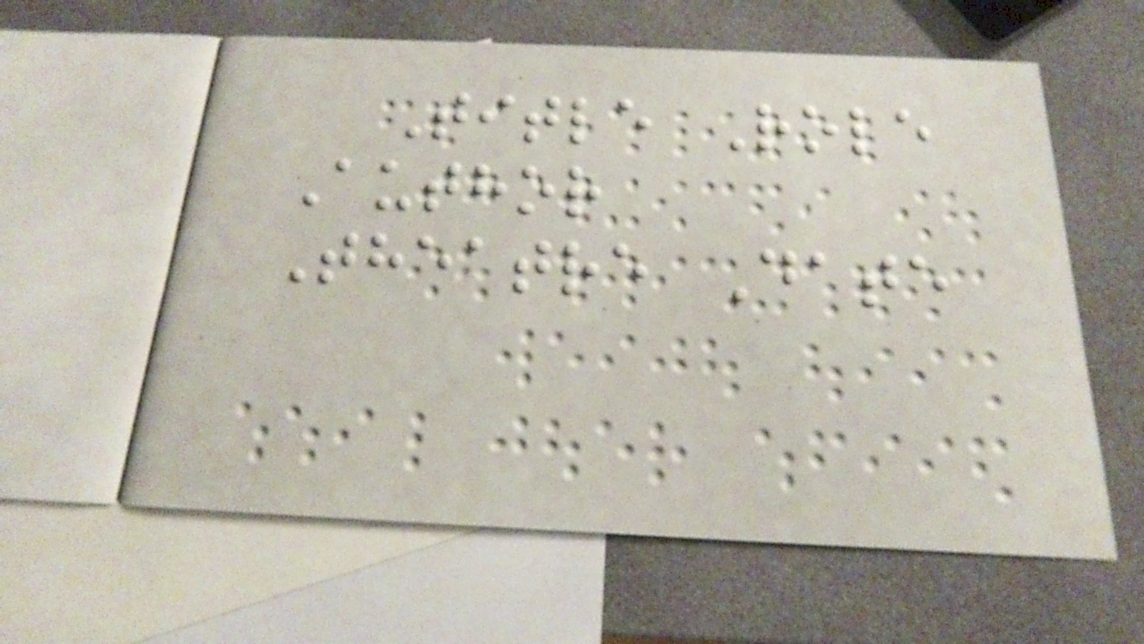Title Role
Author
Theatre Date
